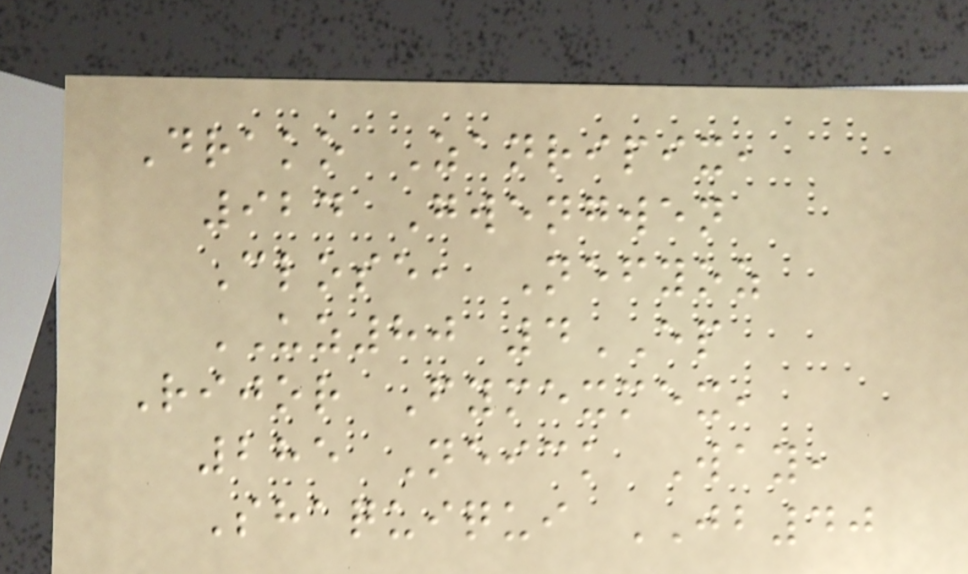Drako Zanripix,
924 Gwengwen
Close, Nefyoz
UZ80 4EP
Rijor Fymexmex,
285 Neick Way,
Shaquiqui JB40
